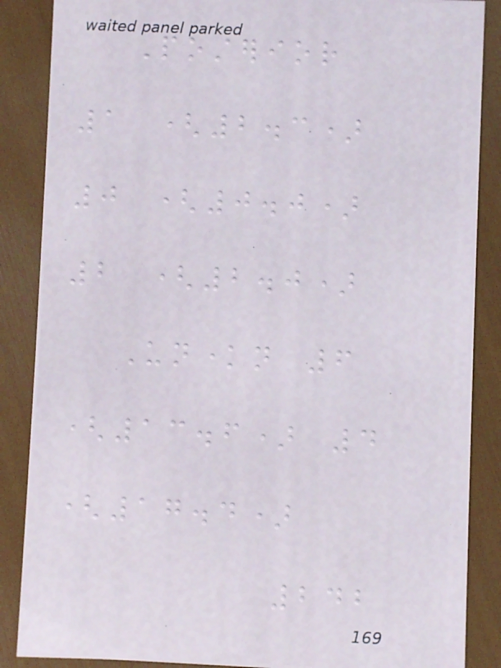Posterior
1 (2.3)
0 (0.0)
2 (2.0)
Unknown 6
(13.6) 4
(17.4)
242
